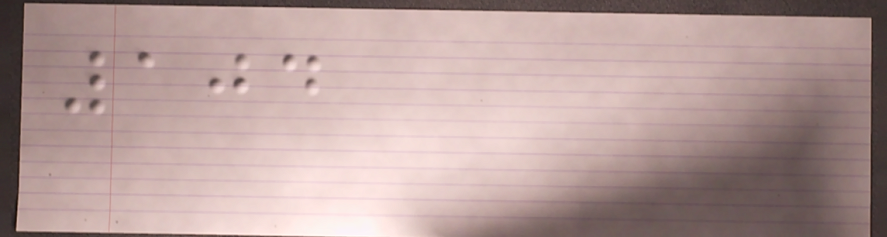104
